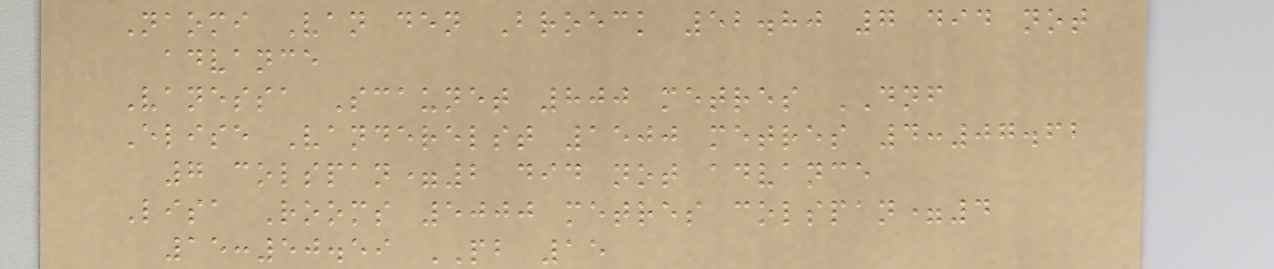Naomi Van den Broeck 52.80 7 did not
advance
Vanessa Scaunet 800 metres DNF
Elise Vanderelst 1500 metres 4:07.62
7 colspan=2 did not advance
Lisa Rooms 5000 metres colspan=4
15:50.59 PB 15
